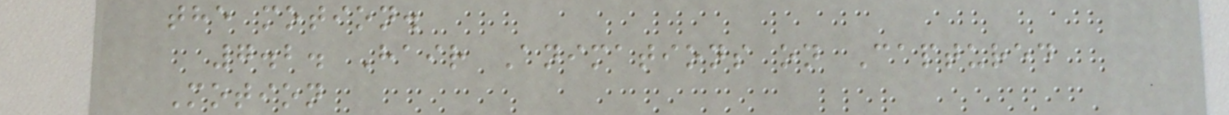the motion.
7.2. Hair Animations on Captured
Motion
